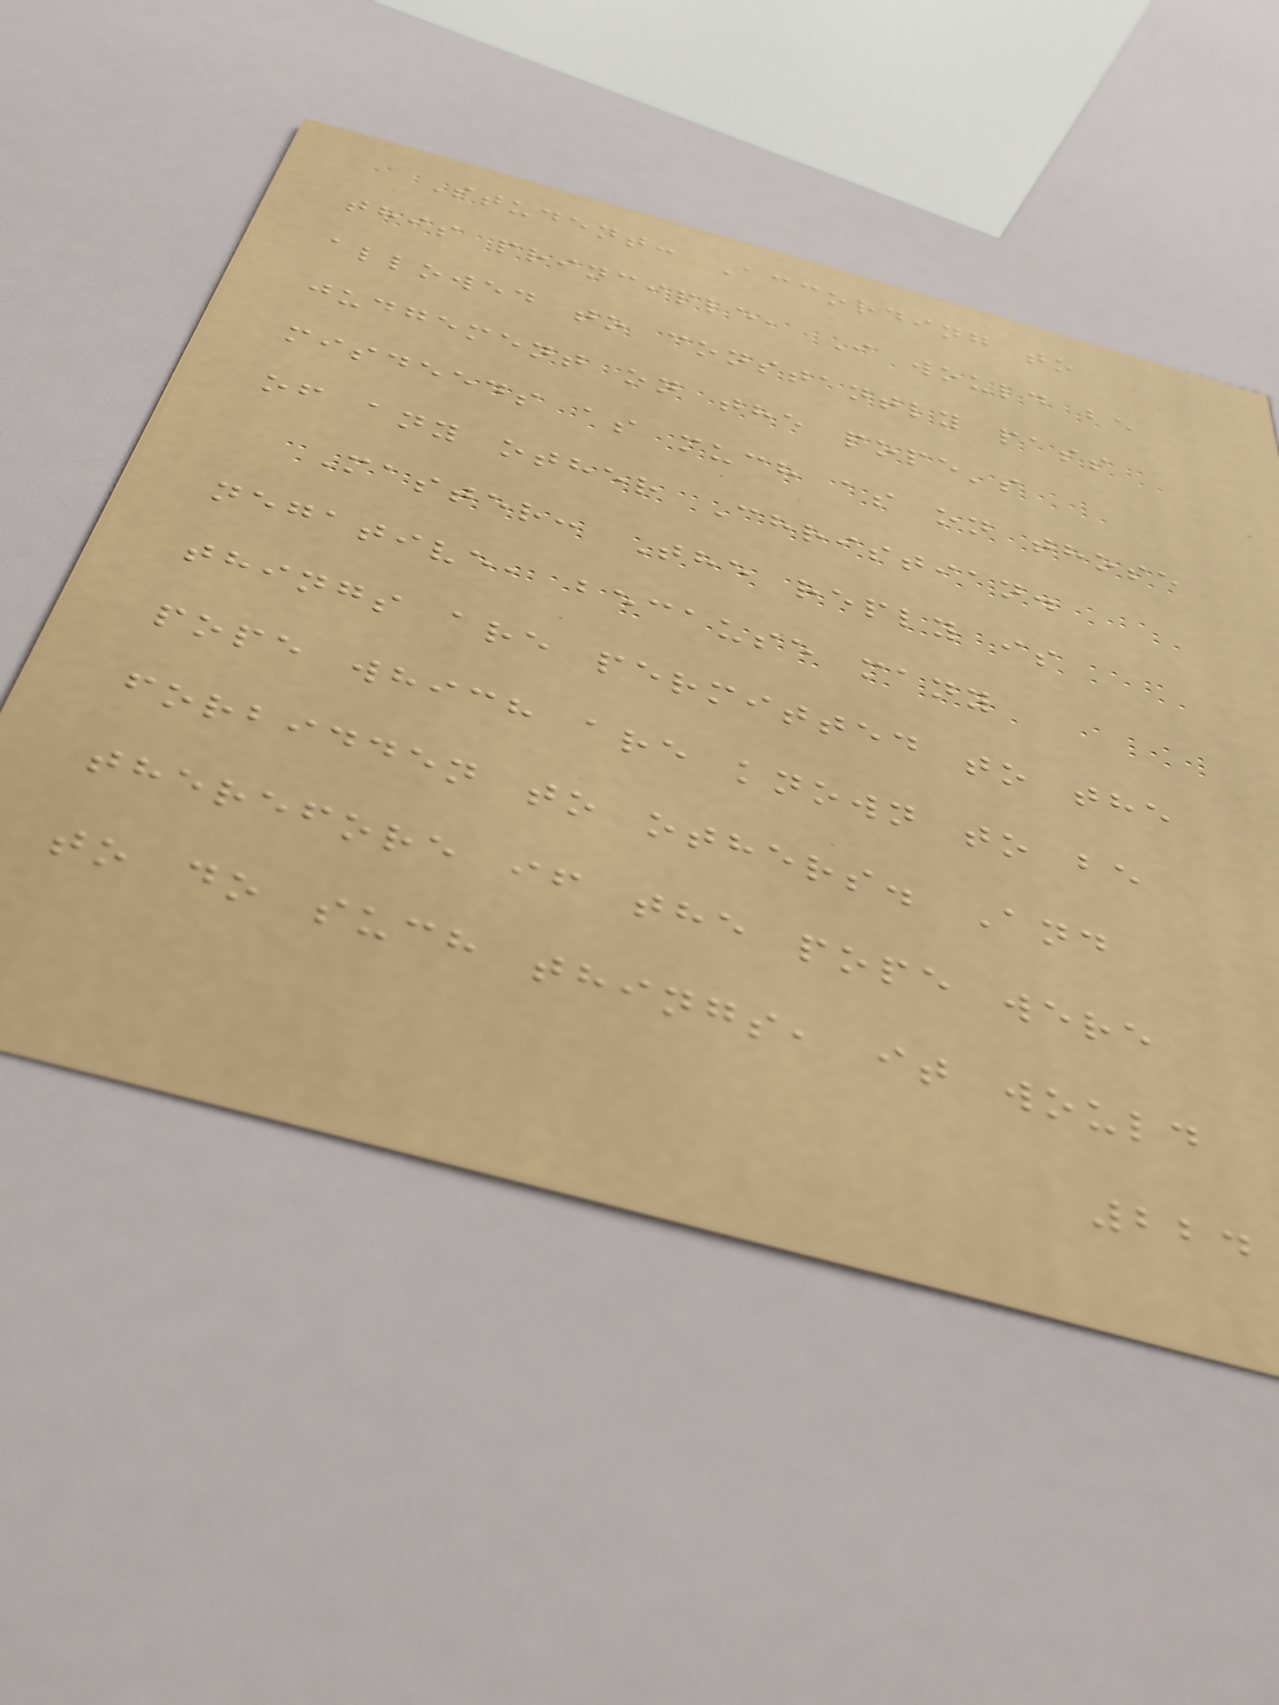Student: According to
this principle, I would be
allowed to constantly pass
judgement on the pope's
misdeeds as much as on those
of any other Christian.
Master: The reply is
negative, because many
things are permitted to the
pope which are known to be
forbidden to others. And
therefore if the pope were
to do such things, it would
224
